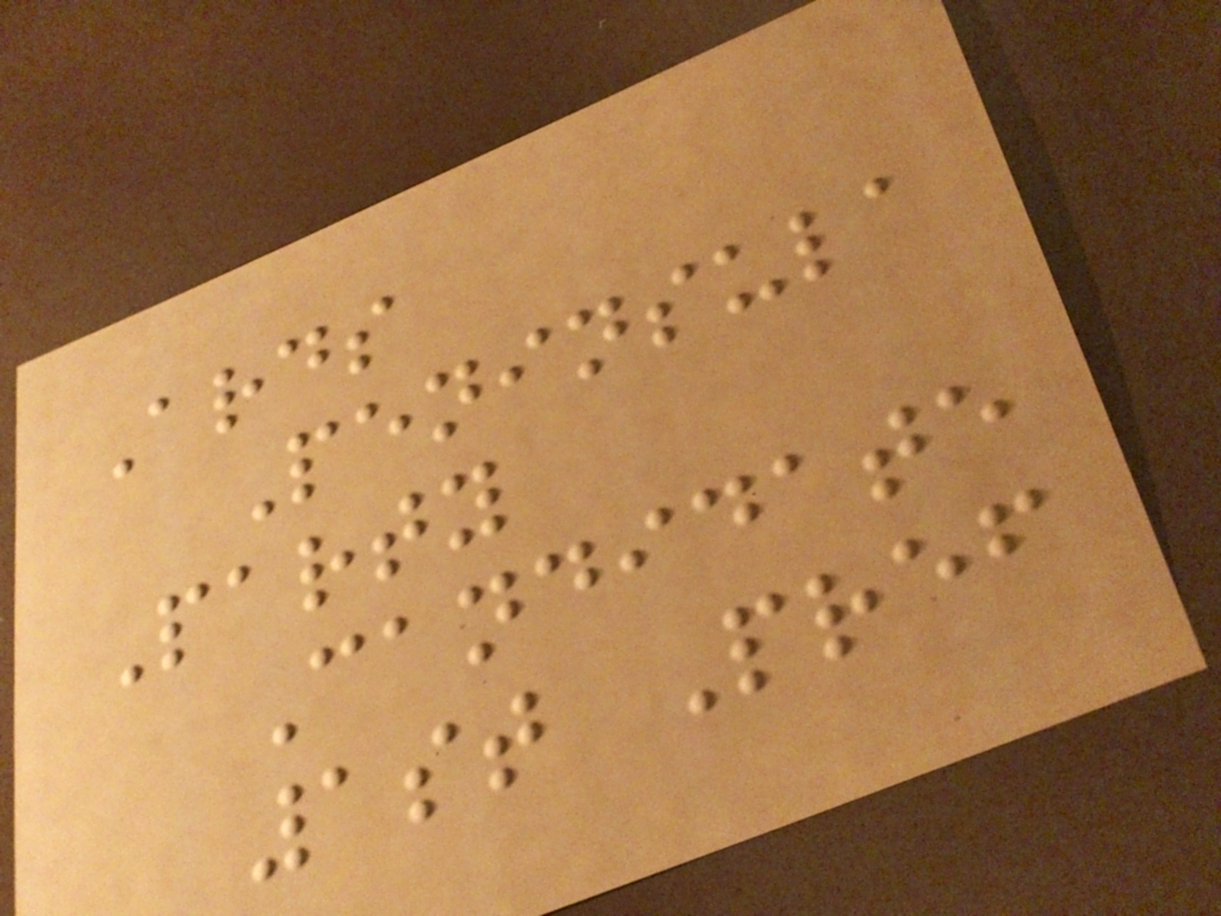Ards
Peninsula
Party
Candidate
1st Pref
